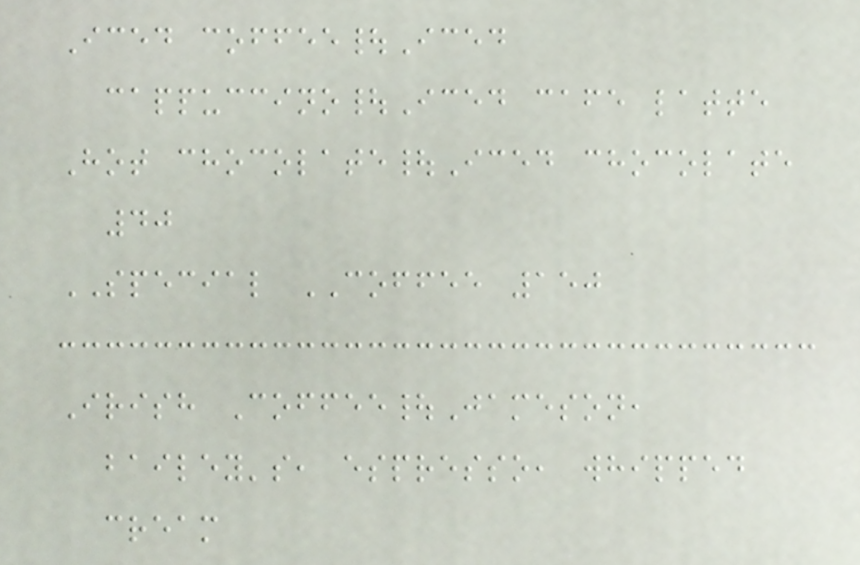Iced coffee|Iced
cappuccino|Iced cafe latte
Hot chocolate|Iced chocolate
40
SPECIAL COFFEE 150
Irish Coffee|Jameson,
bailey's, espresso, whipped
cream
